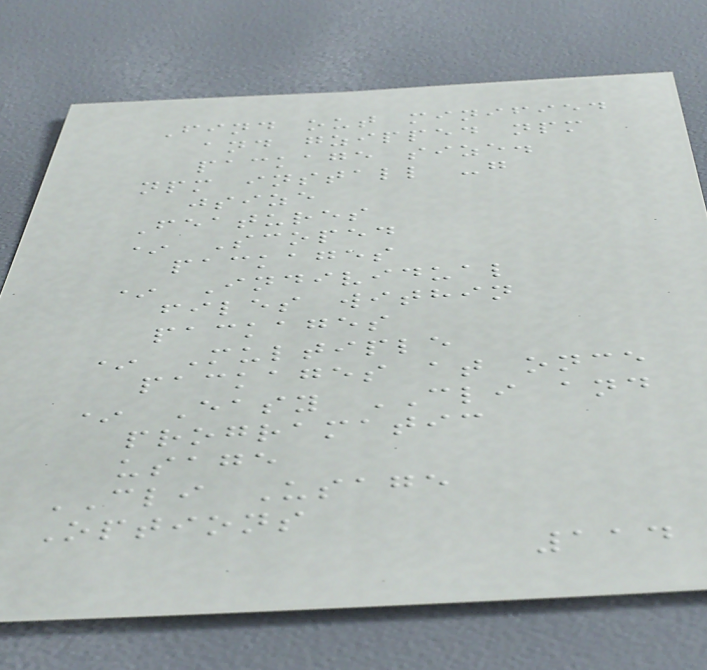Find out minified
and gzipped npm
package size.
npm install -g
jsize
Features
* Scoped
packages
* Individual
files within
packages
* Multiple
packages at once
* Easy CLI and
programatic
usage
CLI Usage
Options
114
